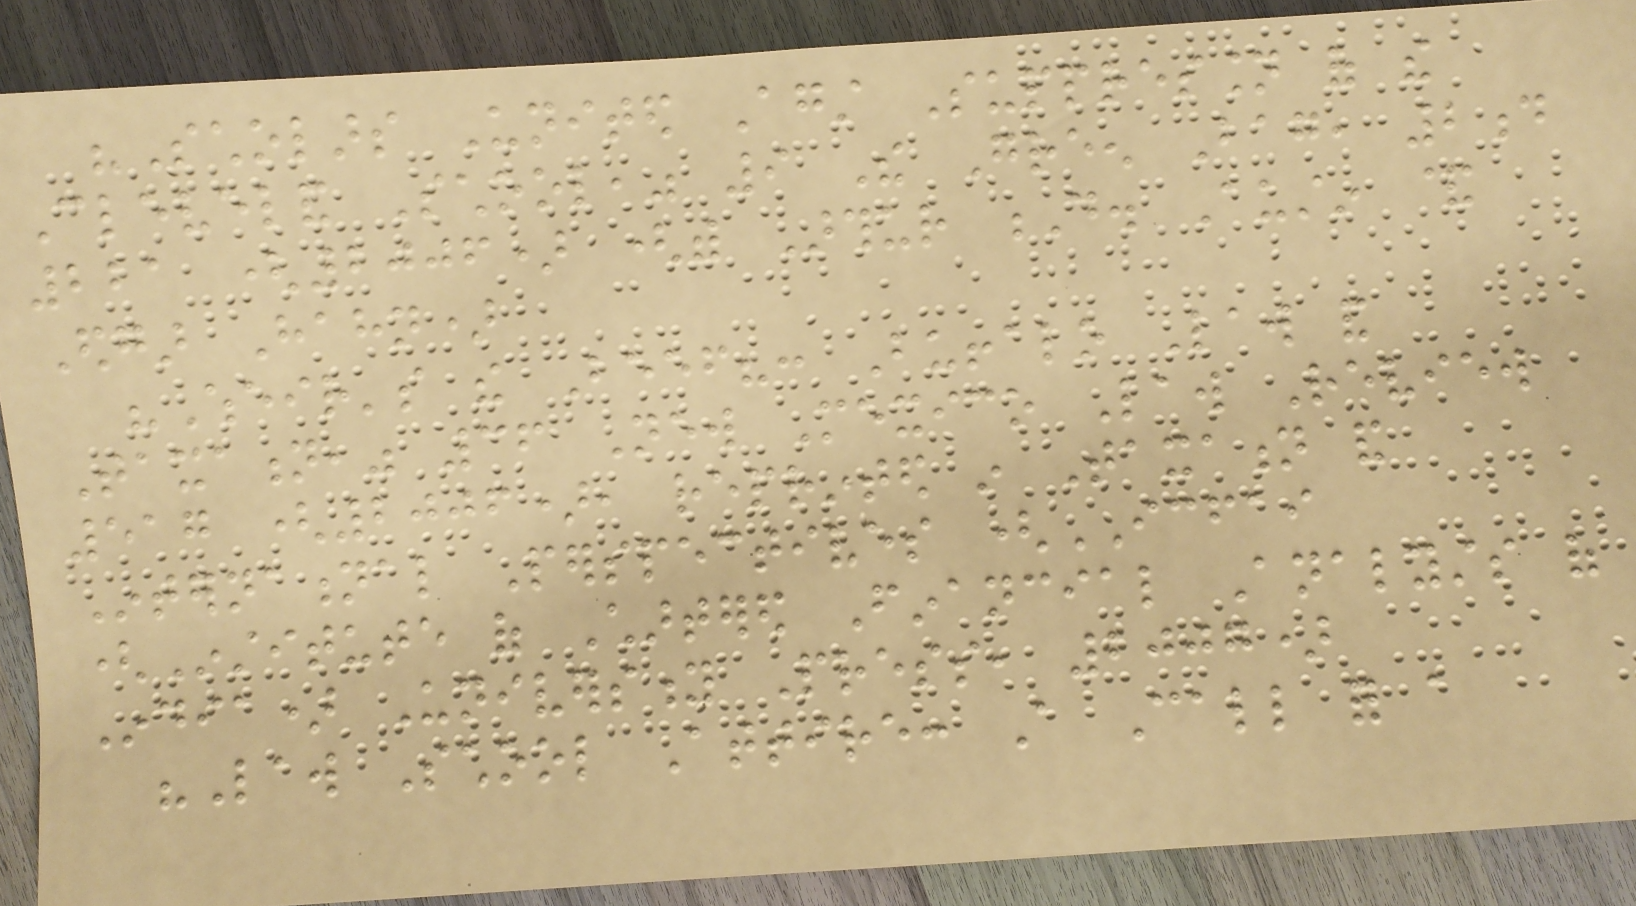"Scholars United Against Suppression of the
Cleveland School," 9 The Green Bag, 2d
221 (2006) (with Arthur D. Austin &
Edgar Hahn)
"Wheir's the Beef?: Buffalo Law and
Taxation," 36 New Mexico Law Review
517 (2006), reprinted in Taxation and
International Perspectives (ICFAI
(Institute of Chartered Financial Analysts of
India) University Press, 2007)
"Law School Attire: A Call for a
